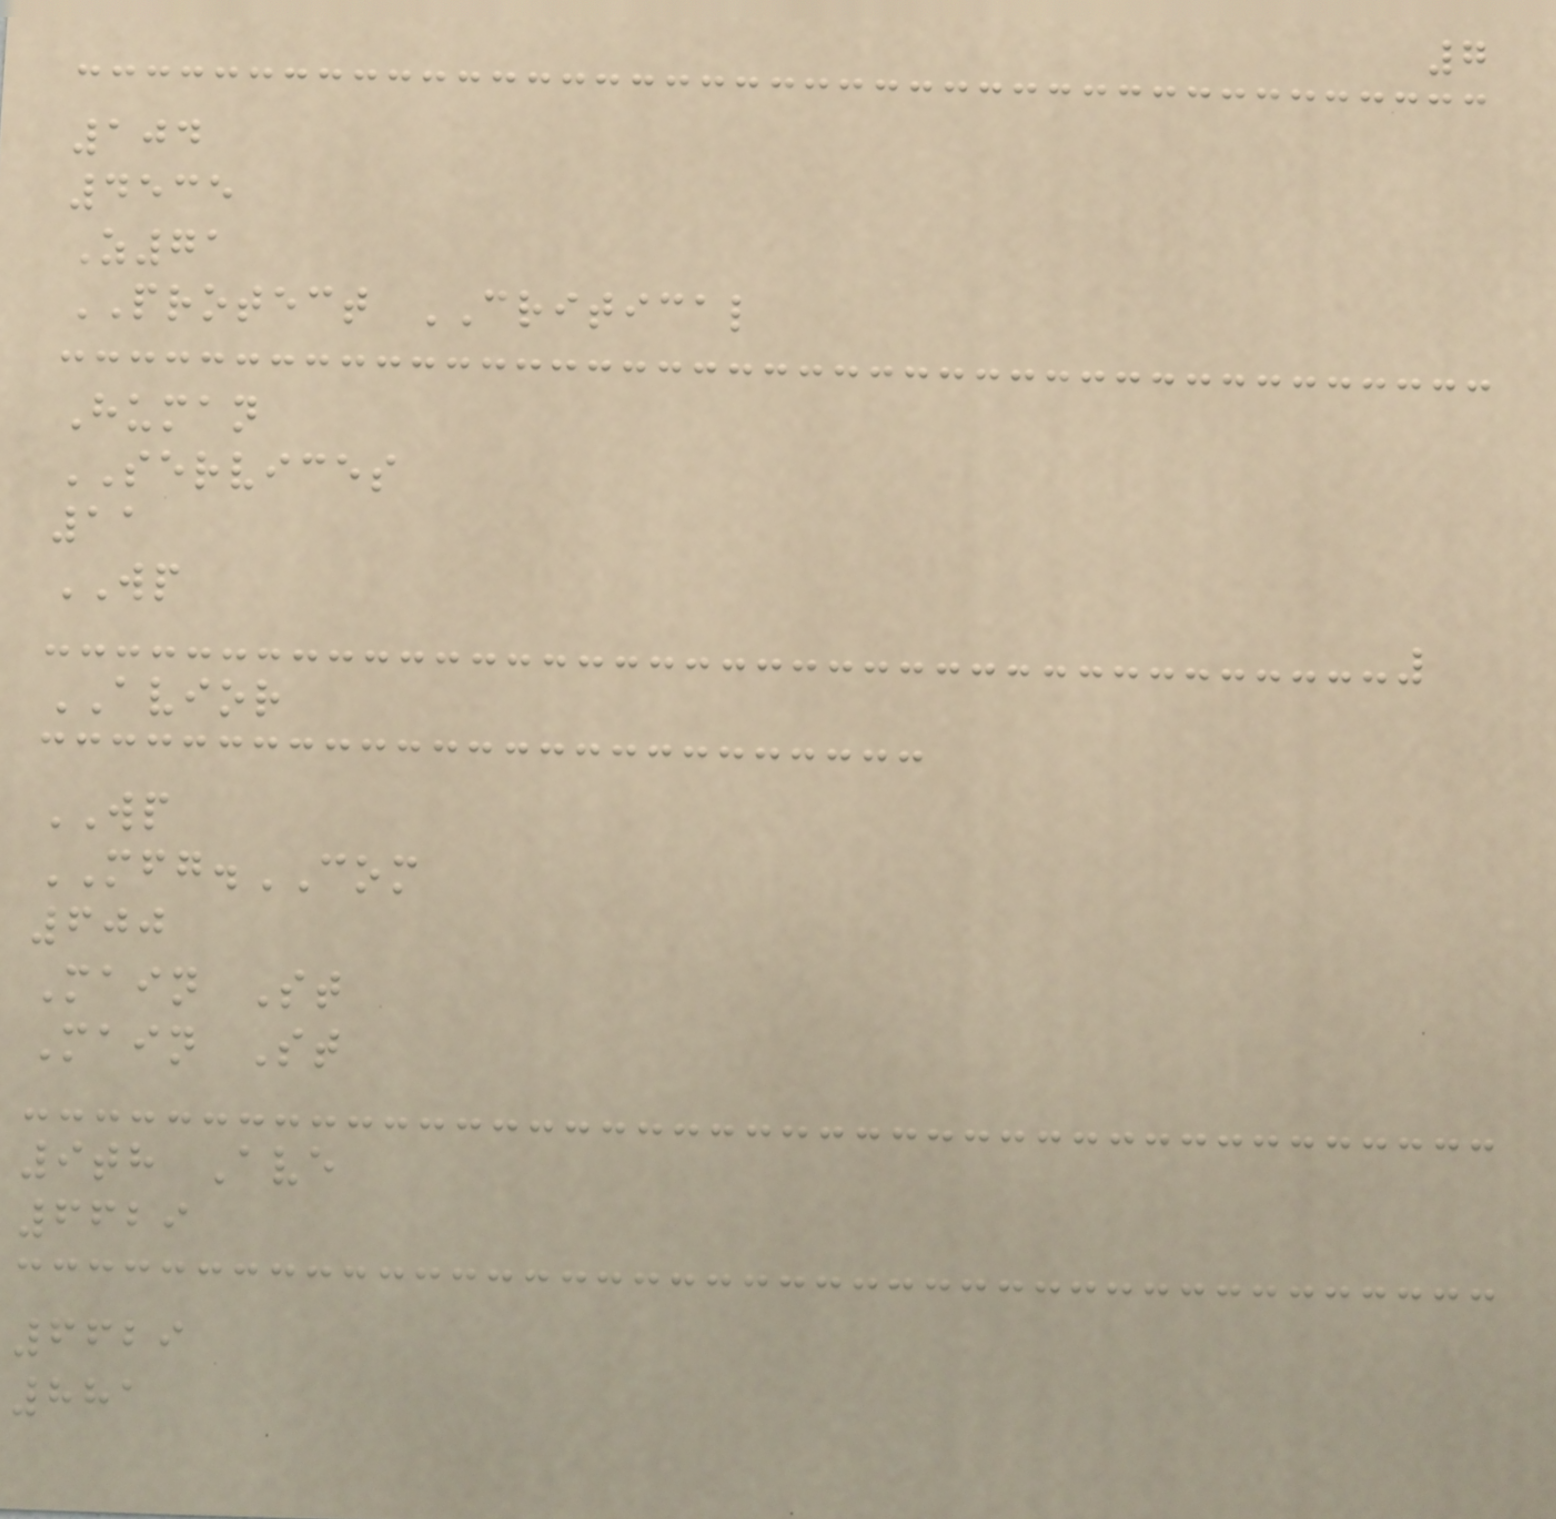7
104
4535
Z71
PROTECT CRITICAL
Human
SERVICES
11
WP
AVIOR
WP
MFG.COM
600
Main St
Main St
9th Ave
6629
6629
881
